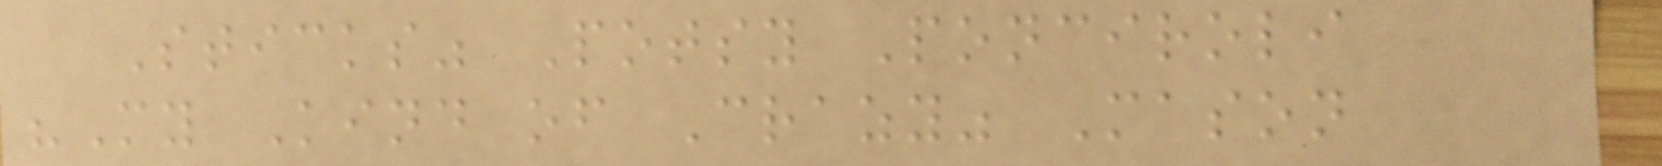Sticks" Potsy Ponciroli
"My Kind of Crazy" Mason
